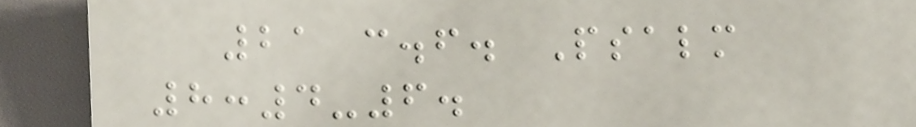21 c.f. Psalm
8:4-6.
